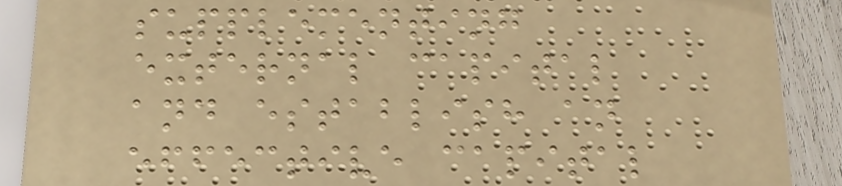supplementing
external capital
and establish an
effective capital
